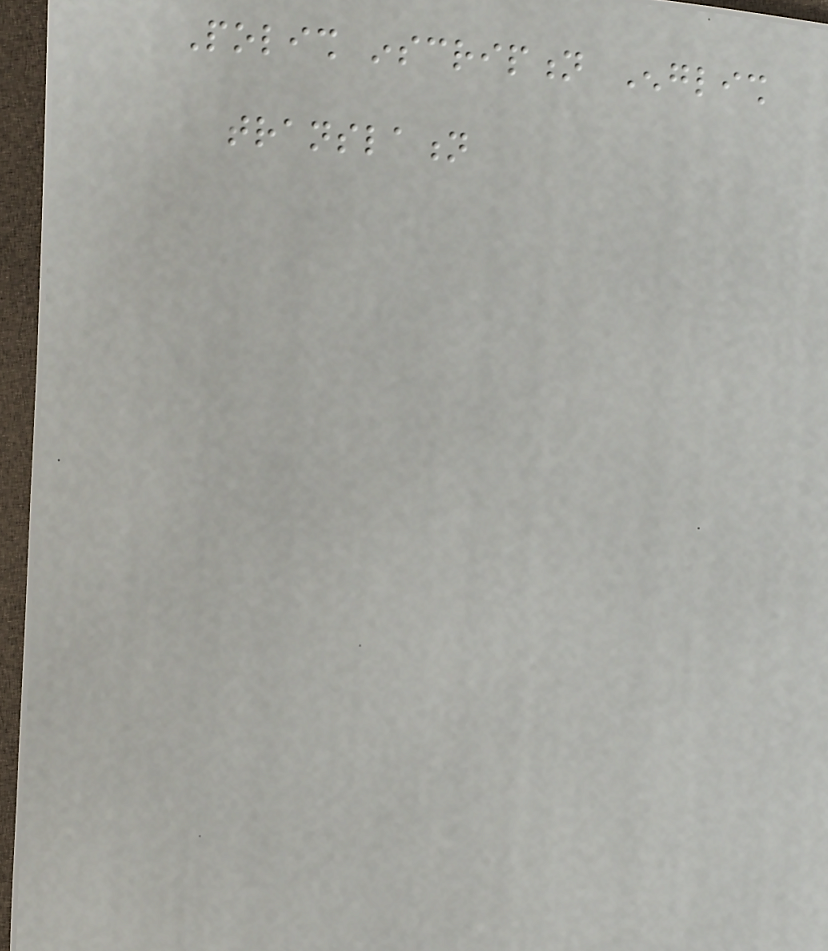Polish inscription English
translation
